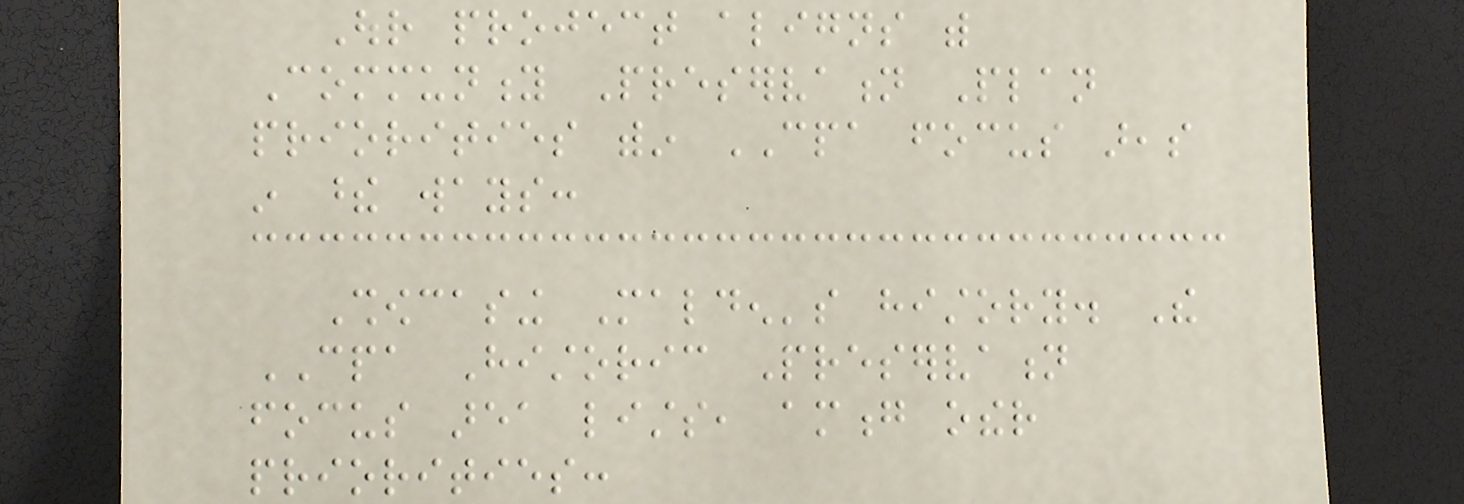Our project aligns with
Community Preservation Plan
priorities within CPA focus areas
in these ways:
Showcasing Malden's history. The
CPA Historic Preservation
focus area lists, among other
priorities:
